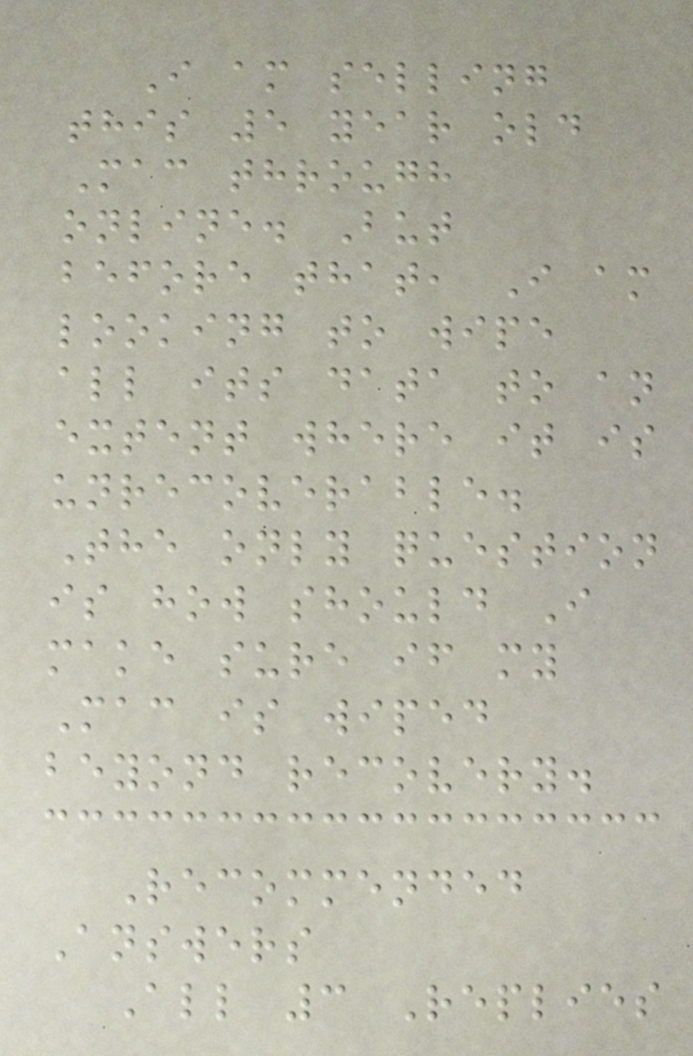I am selling
this 5 year old
Mac through
online. But
before that, I am
looking to wipe
all its data to an
extent where it is
unrecoverable.
The only question
is how should I
make sure if my
Mac is wiped
beyond recovery.
Recommended
Answers
All 3 Replies
